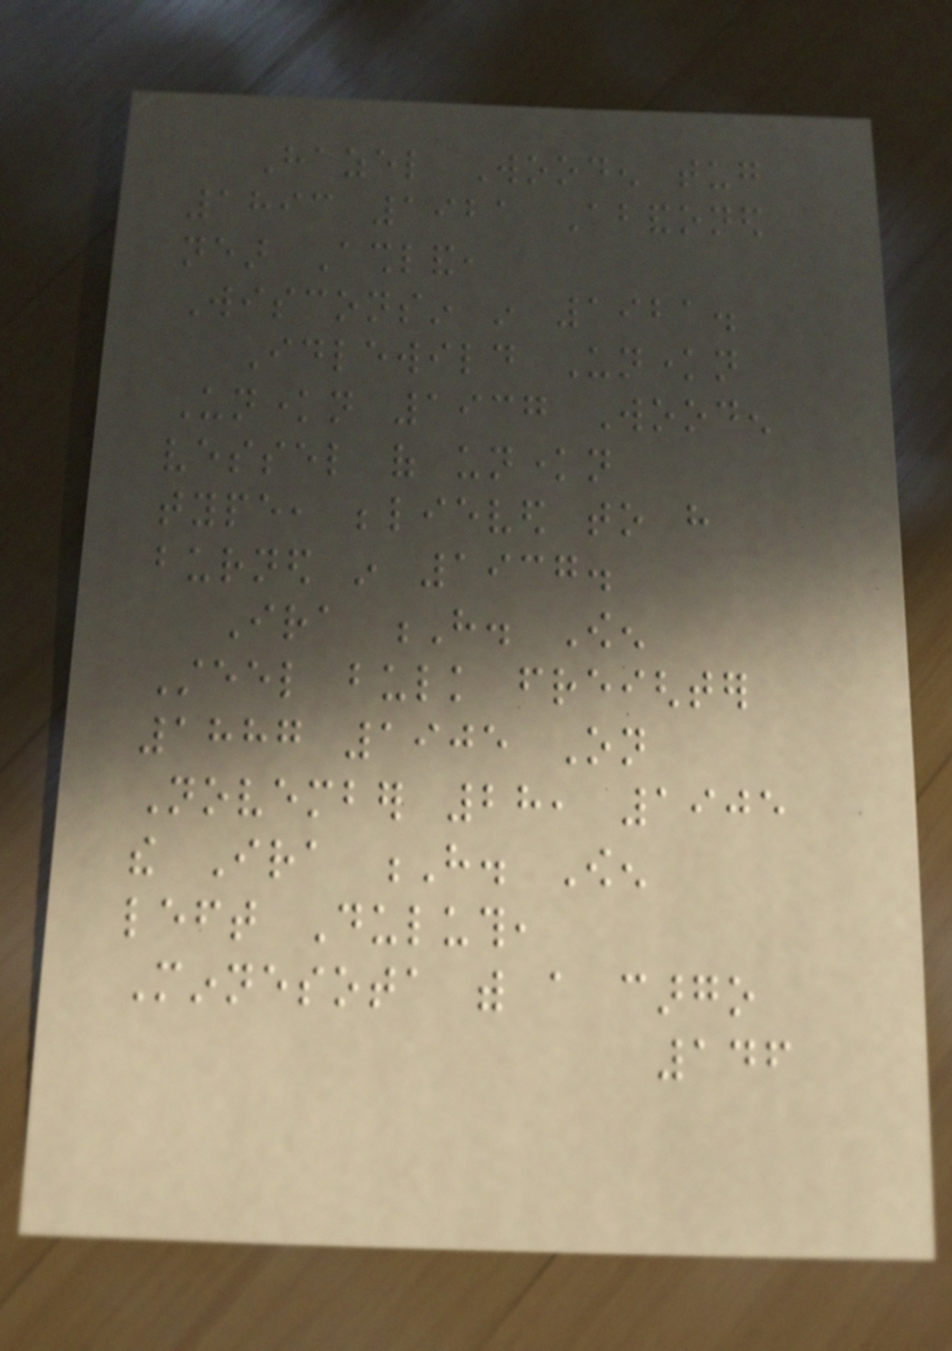Hazel Wooden tug
1893 1921 Abandoned
near Ashland,
Wisconsin in 1921.
Idlewild Unknown
Unknown 1937 Wooden
vessel of unknown
type, believed to have
burned in 1937.
Ira H. Owen
Steel bulk freighter
1887 1905 On
November 28, 1905
the Ira H. Owen
left Duluth,
Minnesota with a cargo
146
